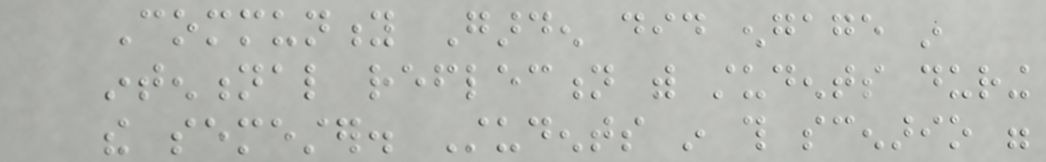Community Garden did engage in
intentional reflection with students during
the semester. Students in this scenario were
